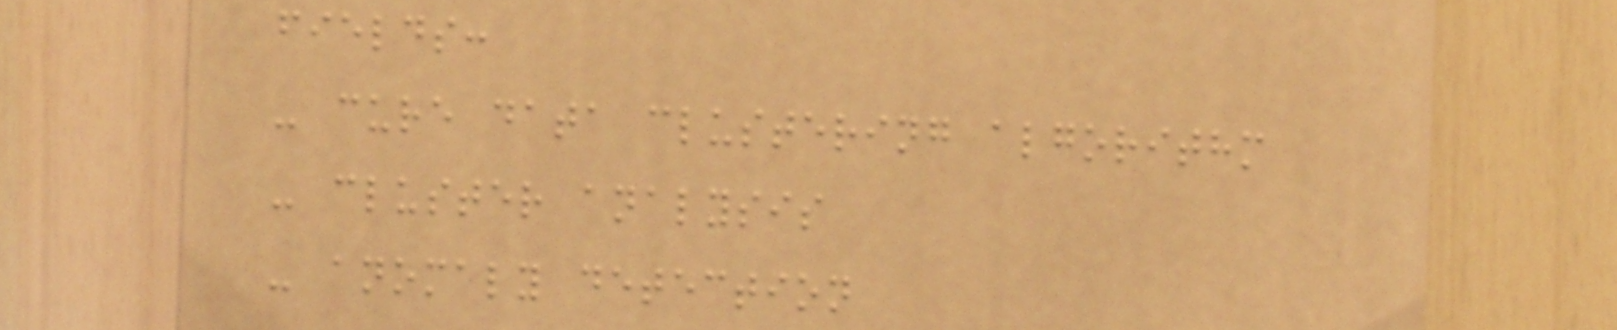fields:
- cure data clustering algorithm
- cluster analysis
- anomaly detection
